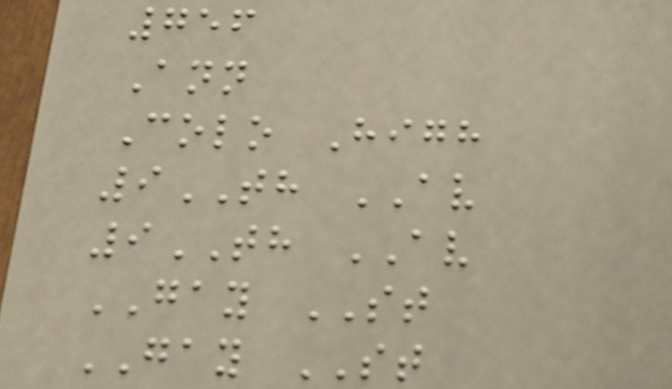756
Ann
Colo High
9TH AV
9TH AV
GAY ST
GAY ST
